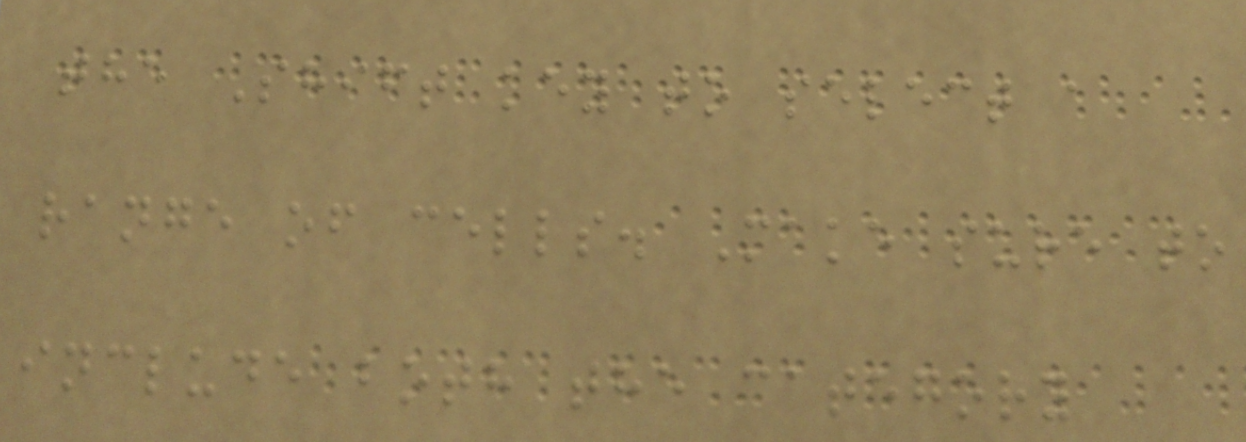the Shift key to select a
range of cells. Make sure to
include both the category
